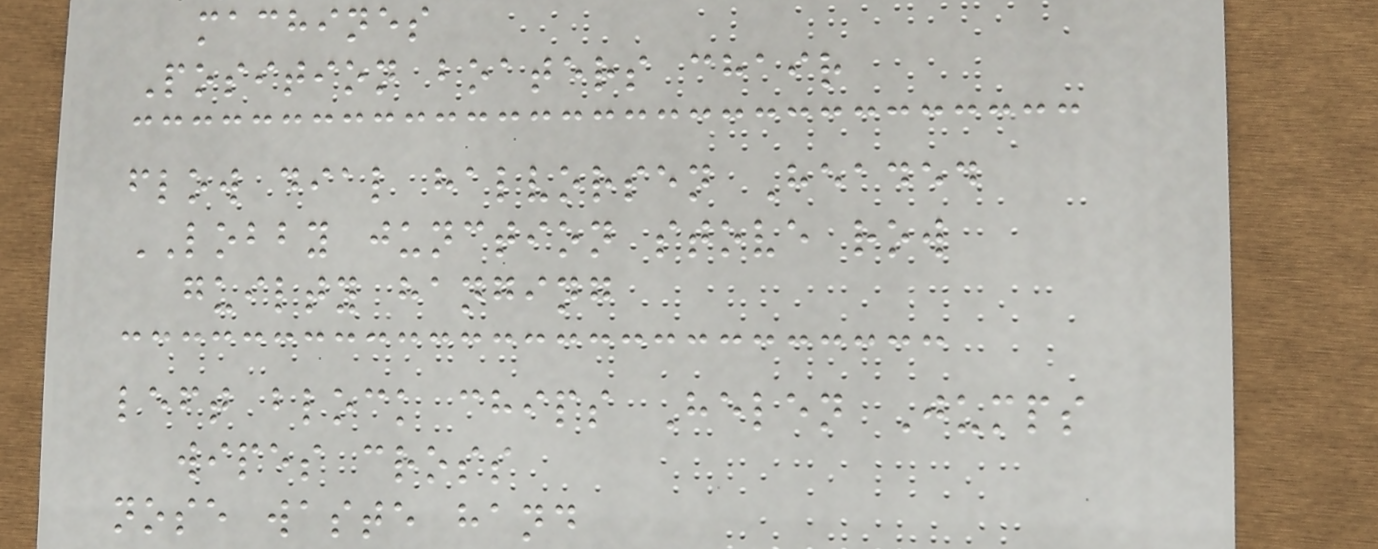machines
Position boaters chair
flow dial halvorsen Headed
LOBBY junction stove row
guilty hanging
left block chips Helen Jumps
wipes cross
nose waste hand
